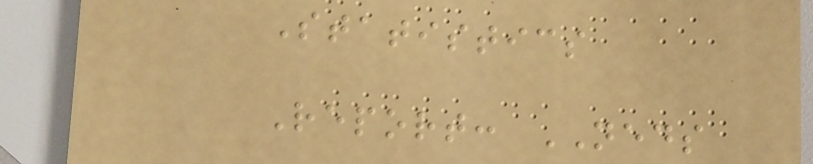Statistics
Report: NEDS
